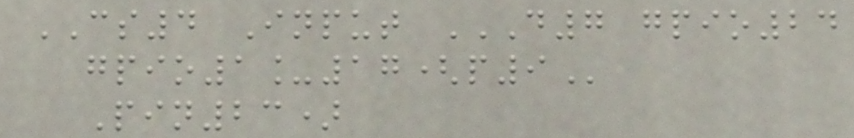CS4 Input D7 GPIO24
GPIO1_17(P9
Pin23)
